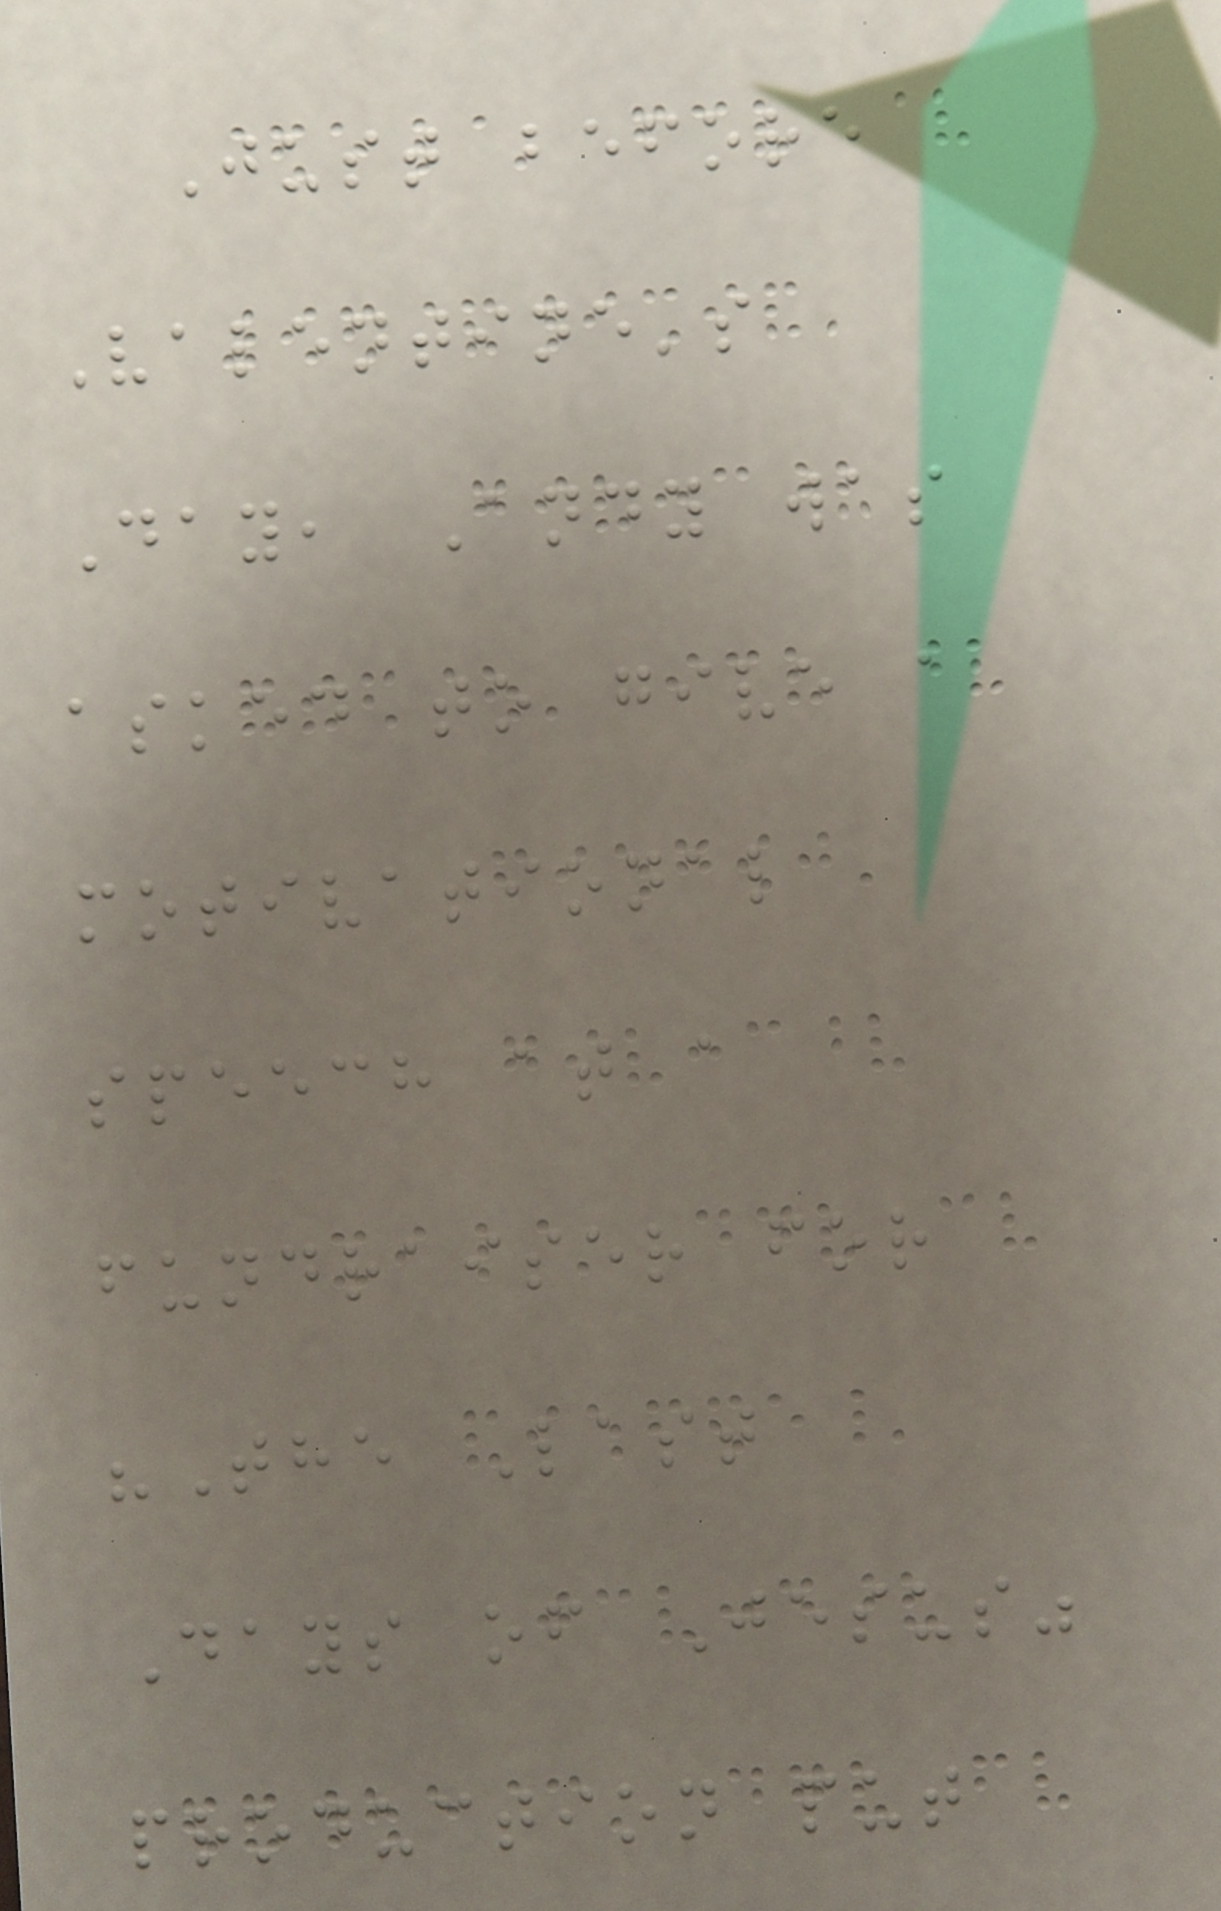Just before
Valentine's
Day, Andy was
asked to give a
motivational
speech at a
fundraiser for
"The Last
Days of Jesus"
production put
